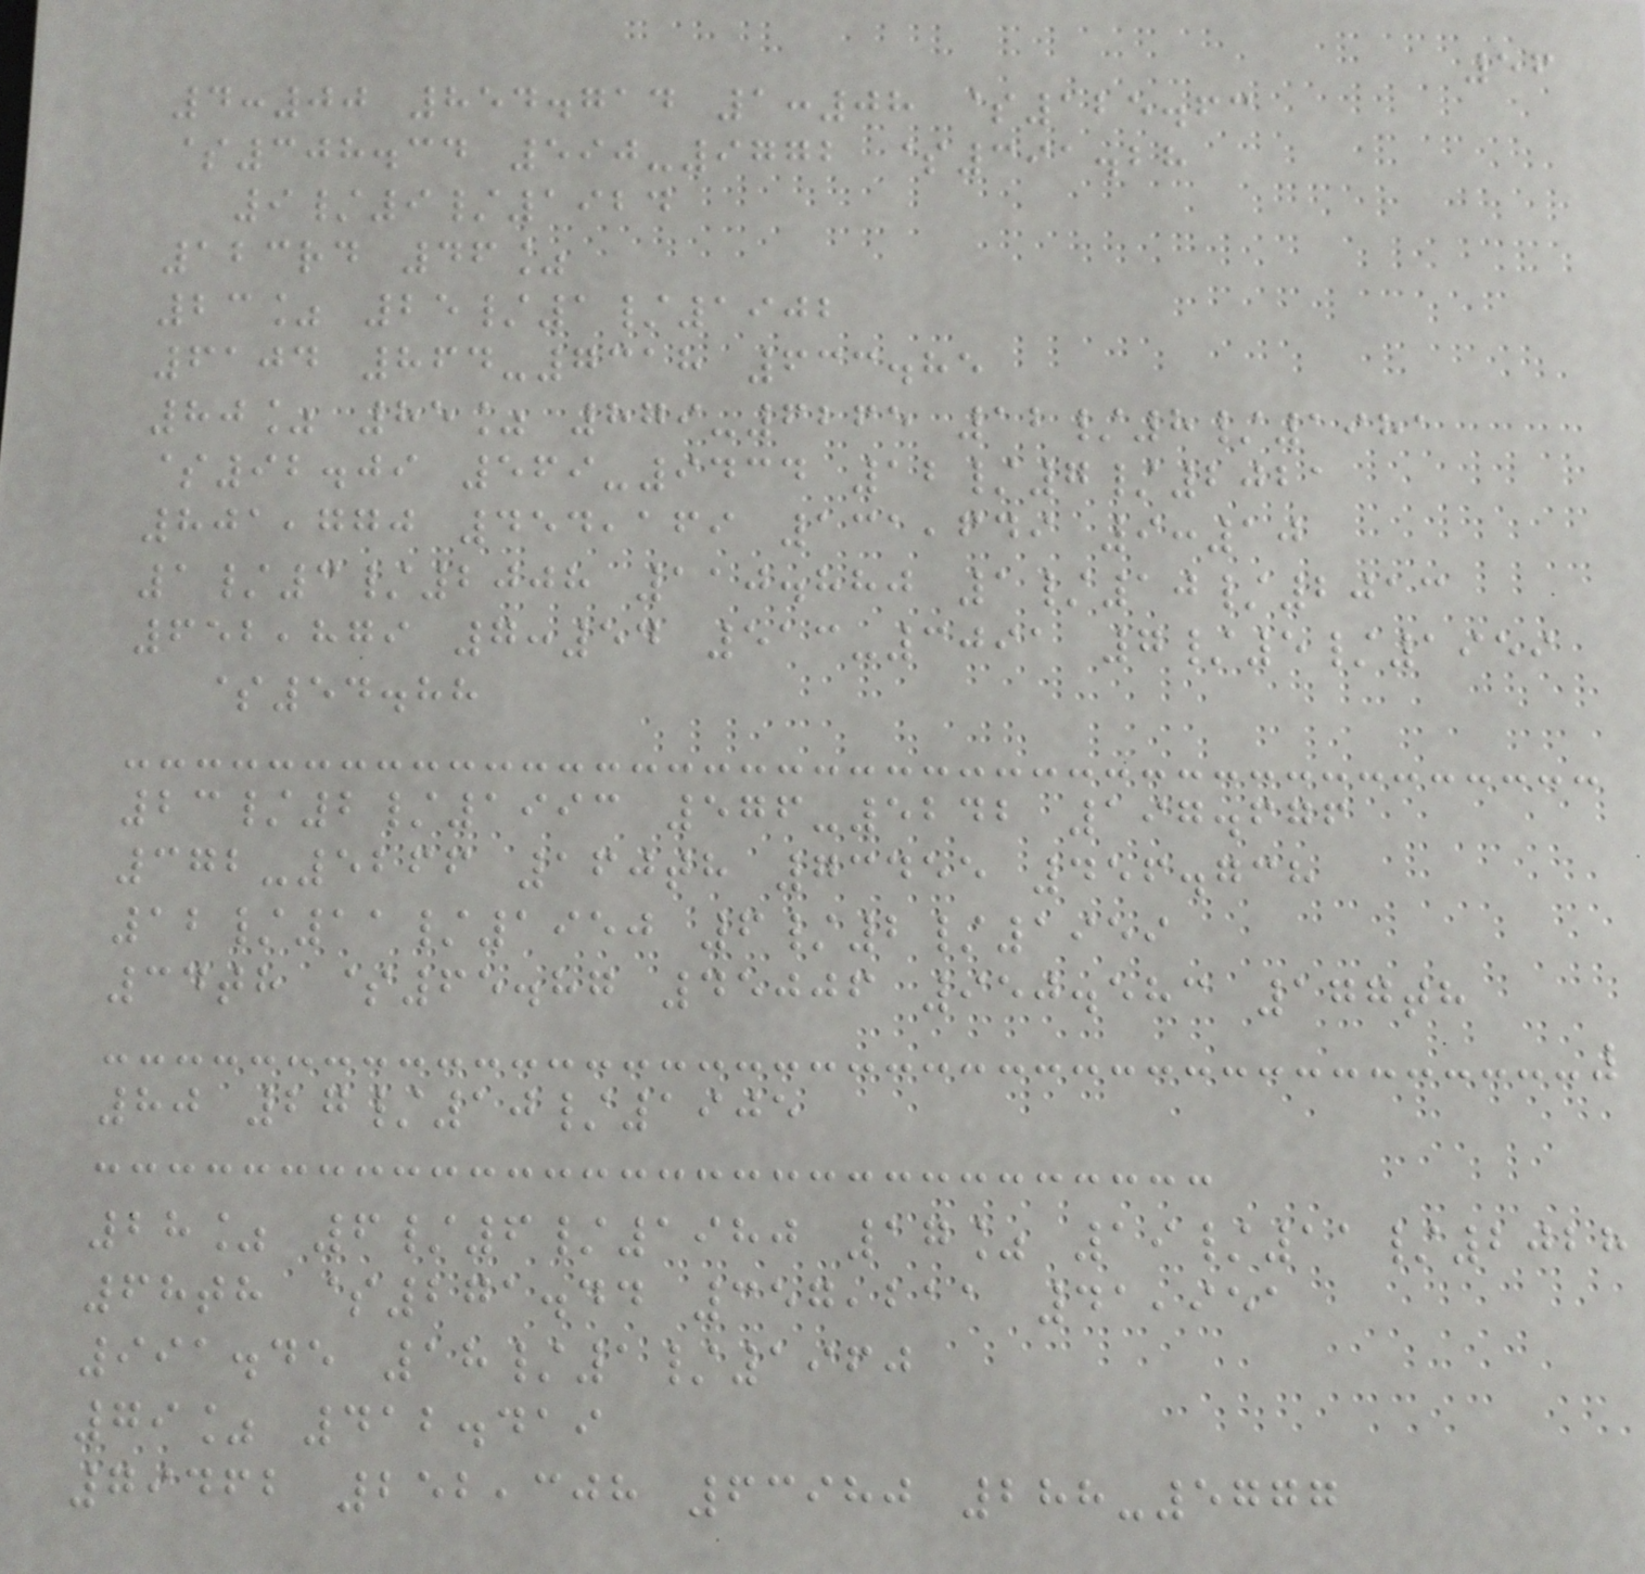56
4:00 854.714 1:08 $125.63
$308.34 590-9772 $391.28
9/9/1924
123rd 46%
23% 25/1/1902
6104 864-7318 633.85
80% 85% 879-6265 12/8/1981
$92.09 569-9434 12/7/2021
801,770 454,169 131,649 9:10
1/3/2008 110.880 1/10/2013
652,879 7:54 513-3091 7/5/1959
$54.88
23/2/1993 576-5242 197.676
372-5266 160th 73455 456.738
12/11/1950 6/2/1959
34th $65.87 45006 950.583 177th
80 27/10/1905
28% 6/6/1980 17% 19/11/2028
68th $271.44 357,211 41,951
991.45 18/1/1960
79% 412.419
79462 252,308 63980 288-5777
